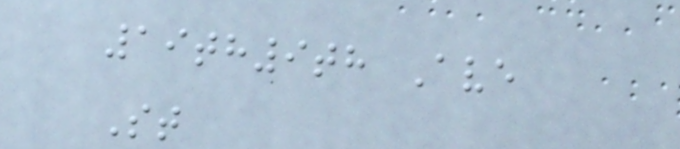19th9th Ave
St
